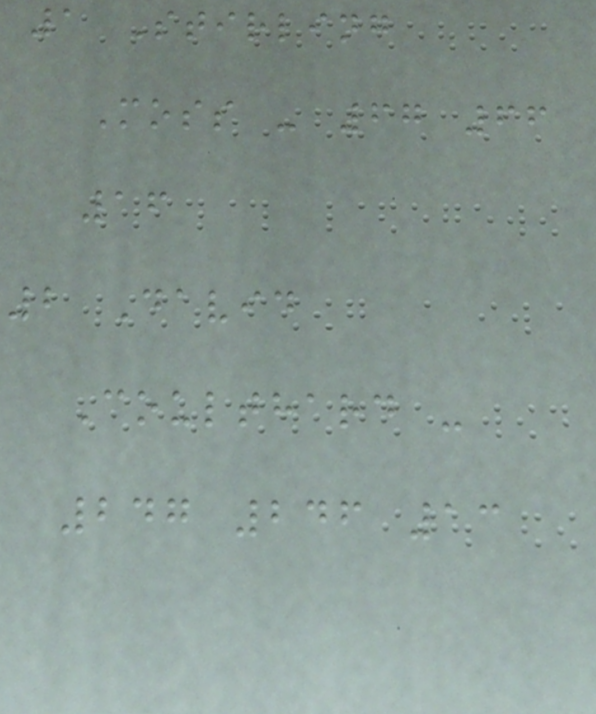1 Stirling
Moss - 67 66
16
2 David
Coulthard -
247 246 13
